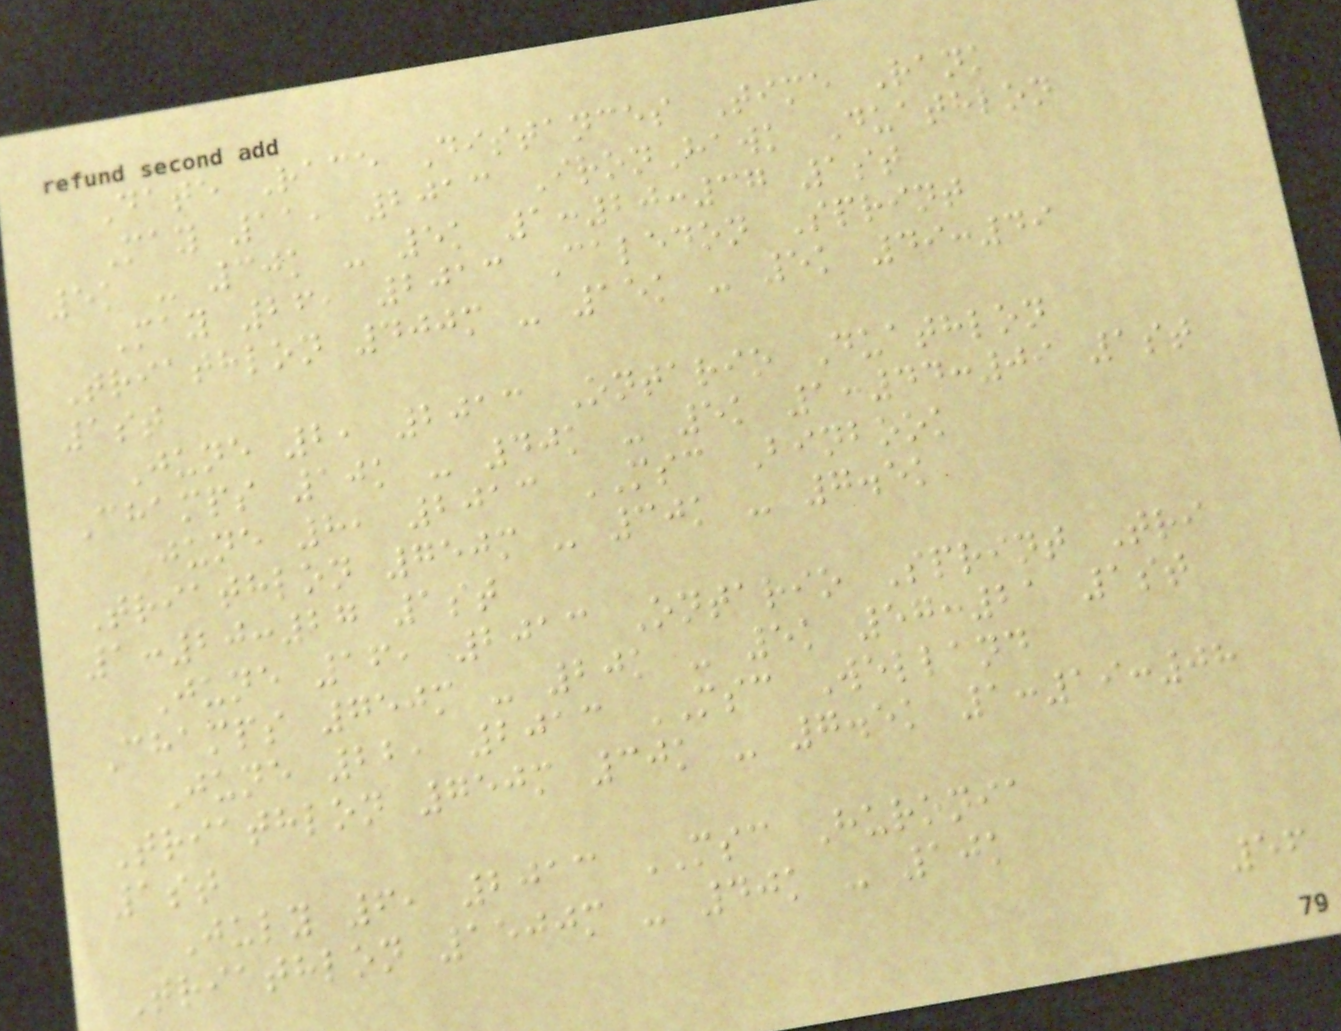Date Race Distances Time Rank
May 11, 2013 IronHawk Duathlon
5k - 30k - 5k 1:20:37 1st
May 26, 2013 Caledon Sprint
Triathlon 400m - 15k - 5k 49:49
1st
June 2, 2013 Ontario Duathlon
Champs 10k - 40k - 5k 1:44:09 1st
June 8, 2013 MSC Binbook
Triathlon 750m - 30k - 7.5k
1:20:27 1st
June 16, 2013 Ontario Sprint Tri
Champs 750m - 20k - 5k 57:21 1st
June 22, 2013 MSC Welland
Triathlon 750m 30k - 7.5k 1:19:08
1st
July 6, 2013 MSC Huronia
Triathlon 1500m - 40k - 10k
56
